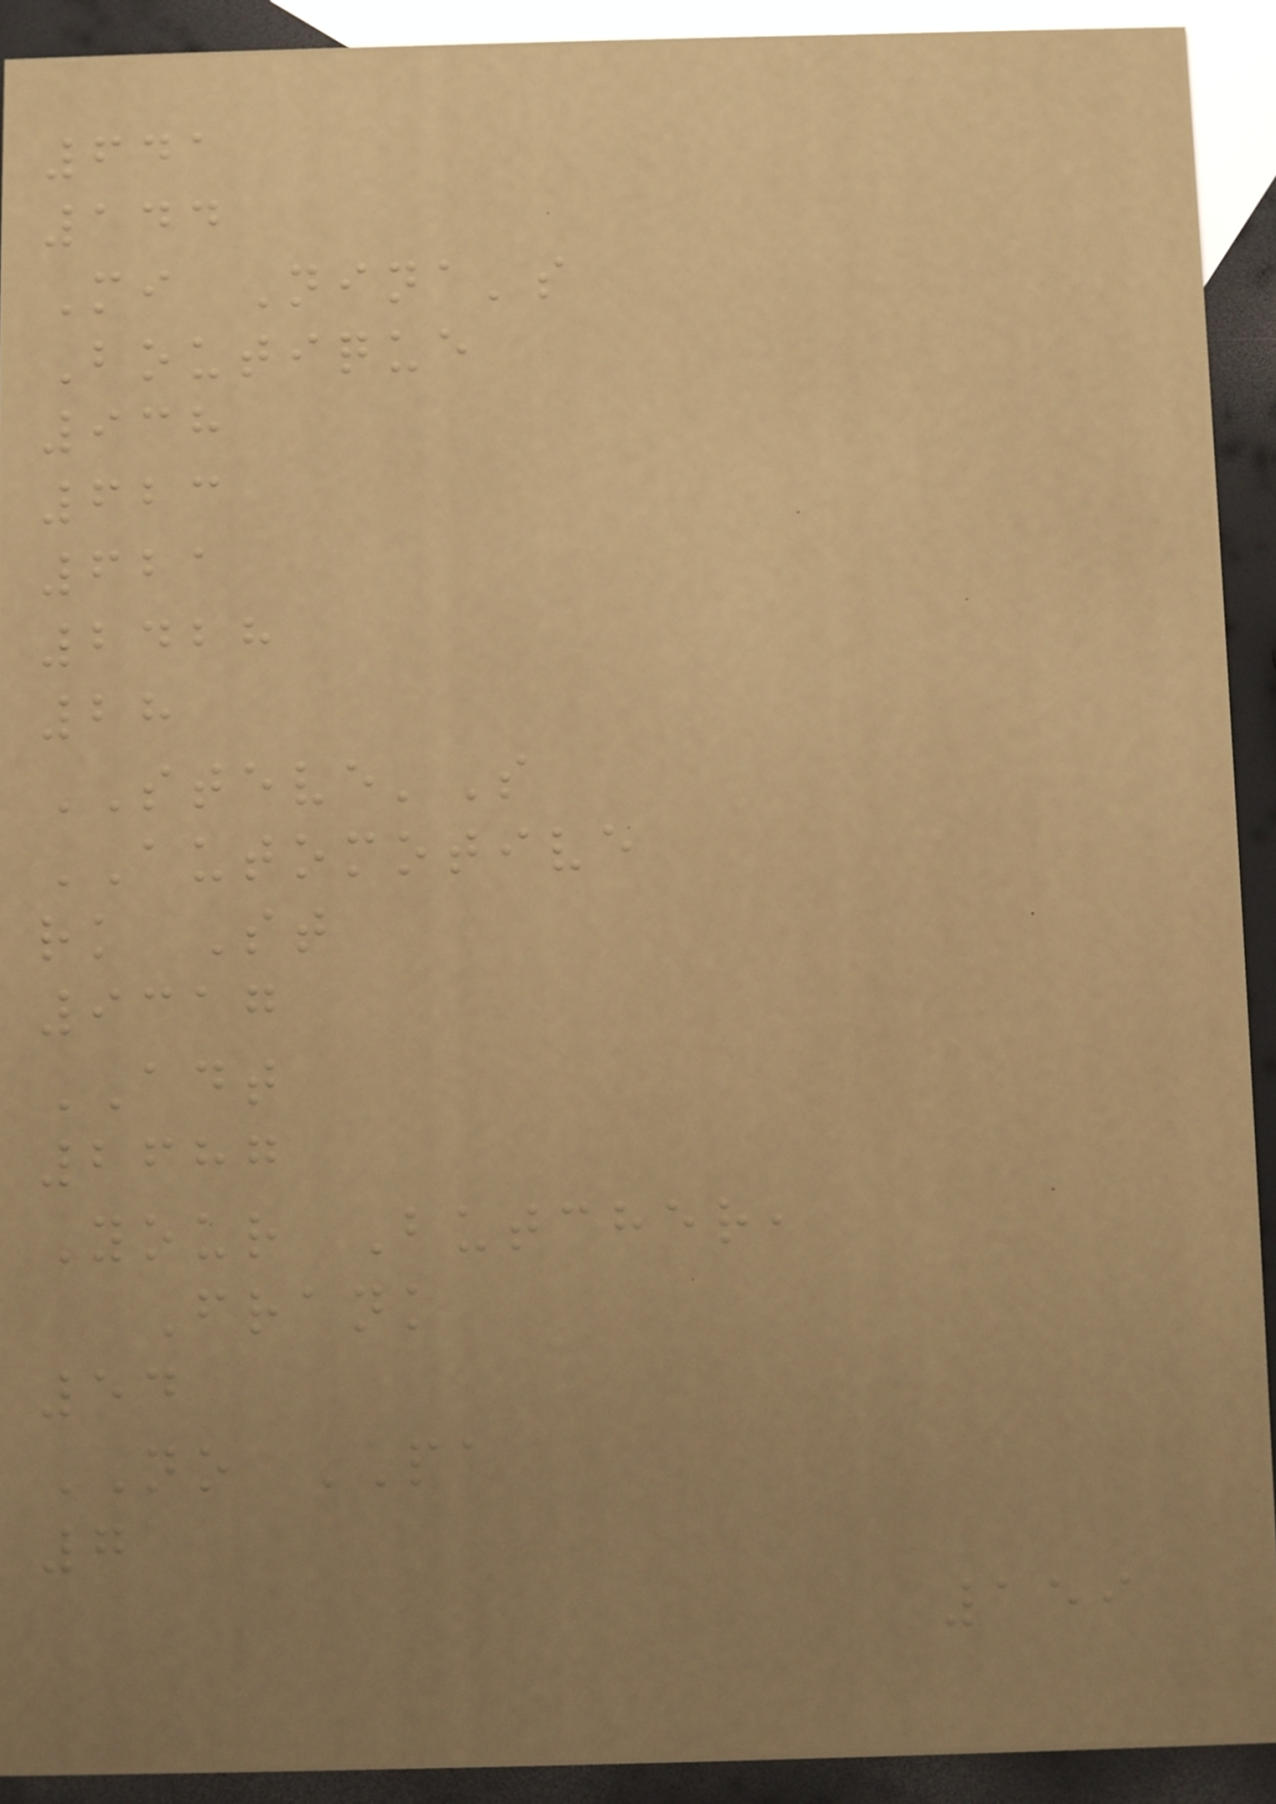641
144
Mi Nina's
Boutique
938
623
621
2428
28
STEVE'S
AUTOMOTIVE
rk St
9317
ADT
2687
Your Butcher,
Frank
54
NO PA
7
159
